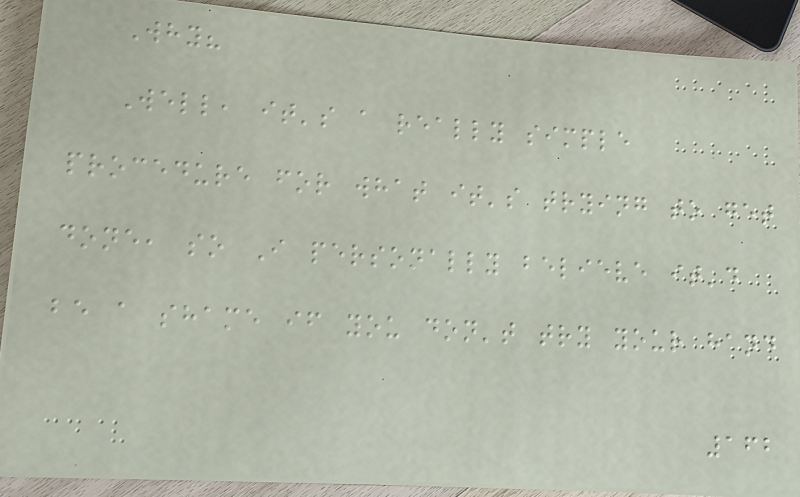Why?
Well, it's a really simple
procedure for what it's trying to get
done, so I personally believe it'd
be a shame if you don't try your hand
162
